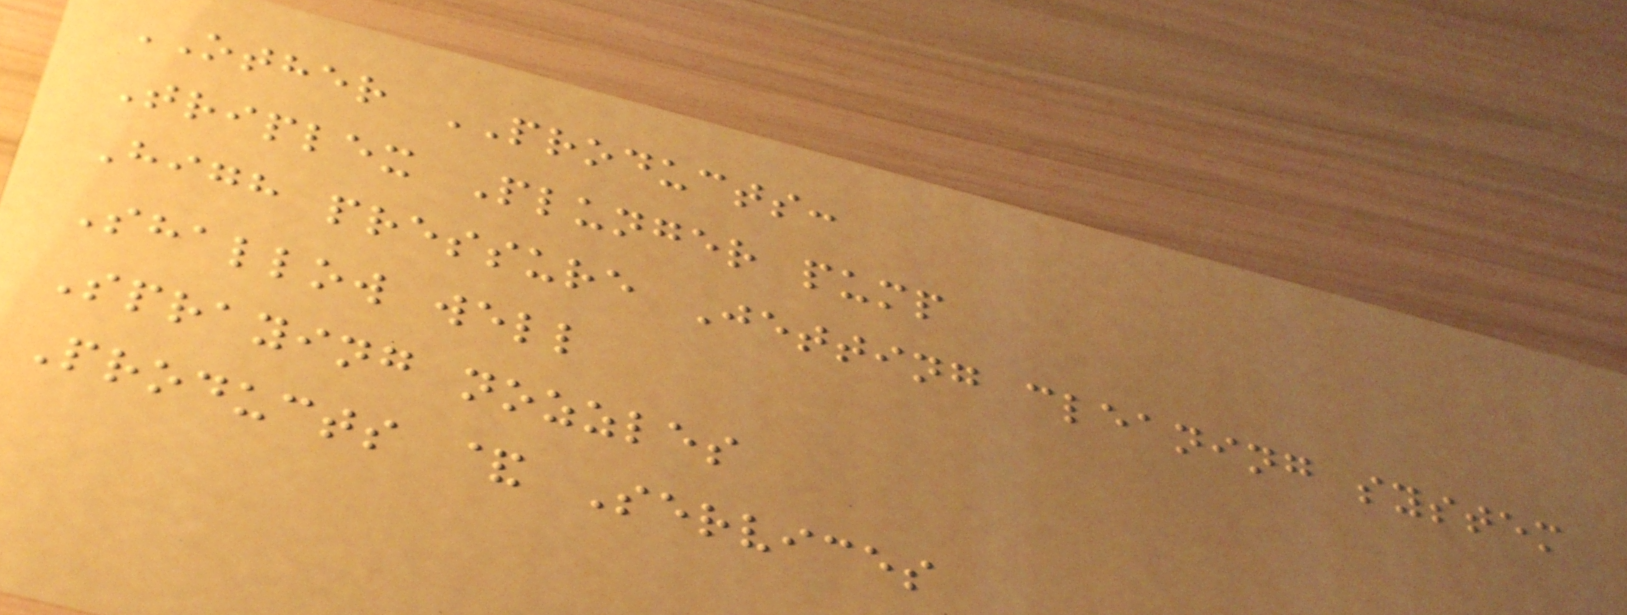OTHER PRODUCTS:
Triplex Plunger pump
High pressure Jetting cleaning system
Shallow well
Spraying nozzles
Products & Services
